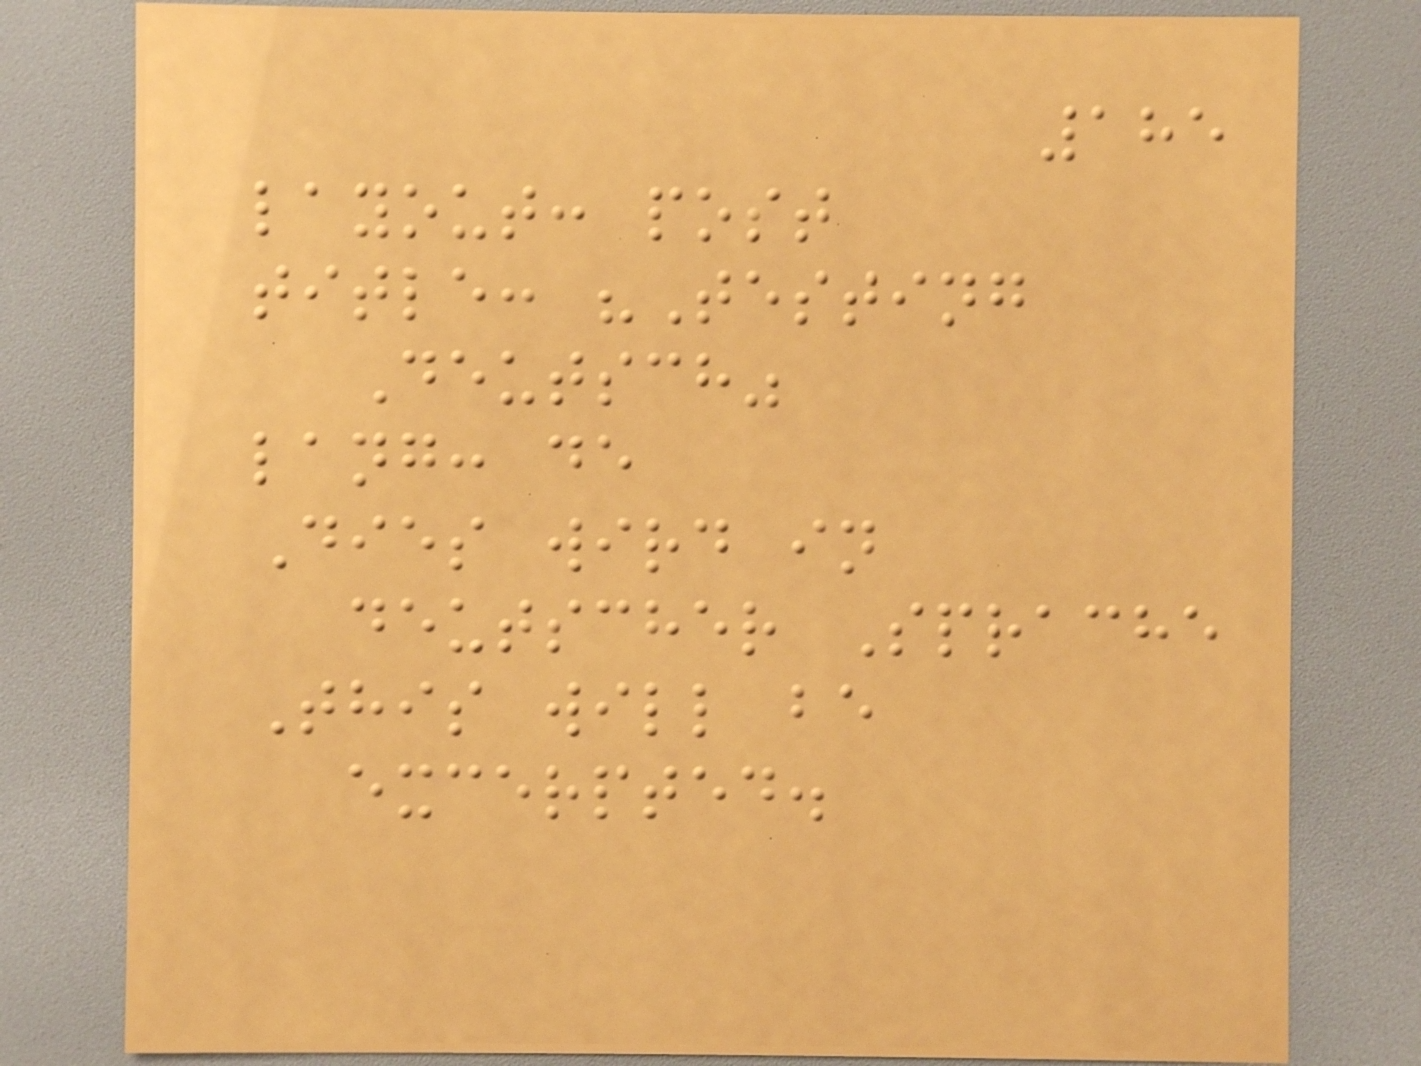185
layout: post
title: "Testing
Deutsch"
lang: de
Dies wird in
deutscher Sprache
This will be
excerpted.
